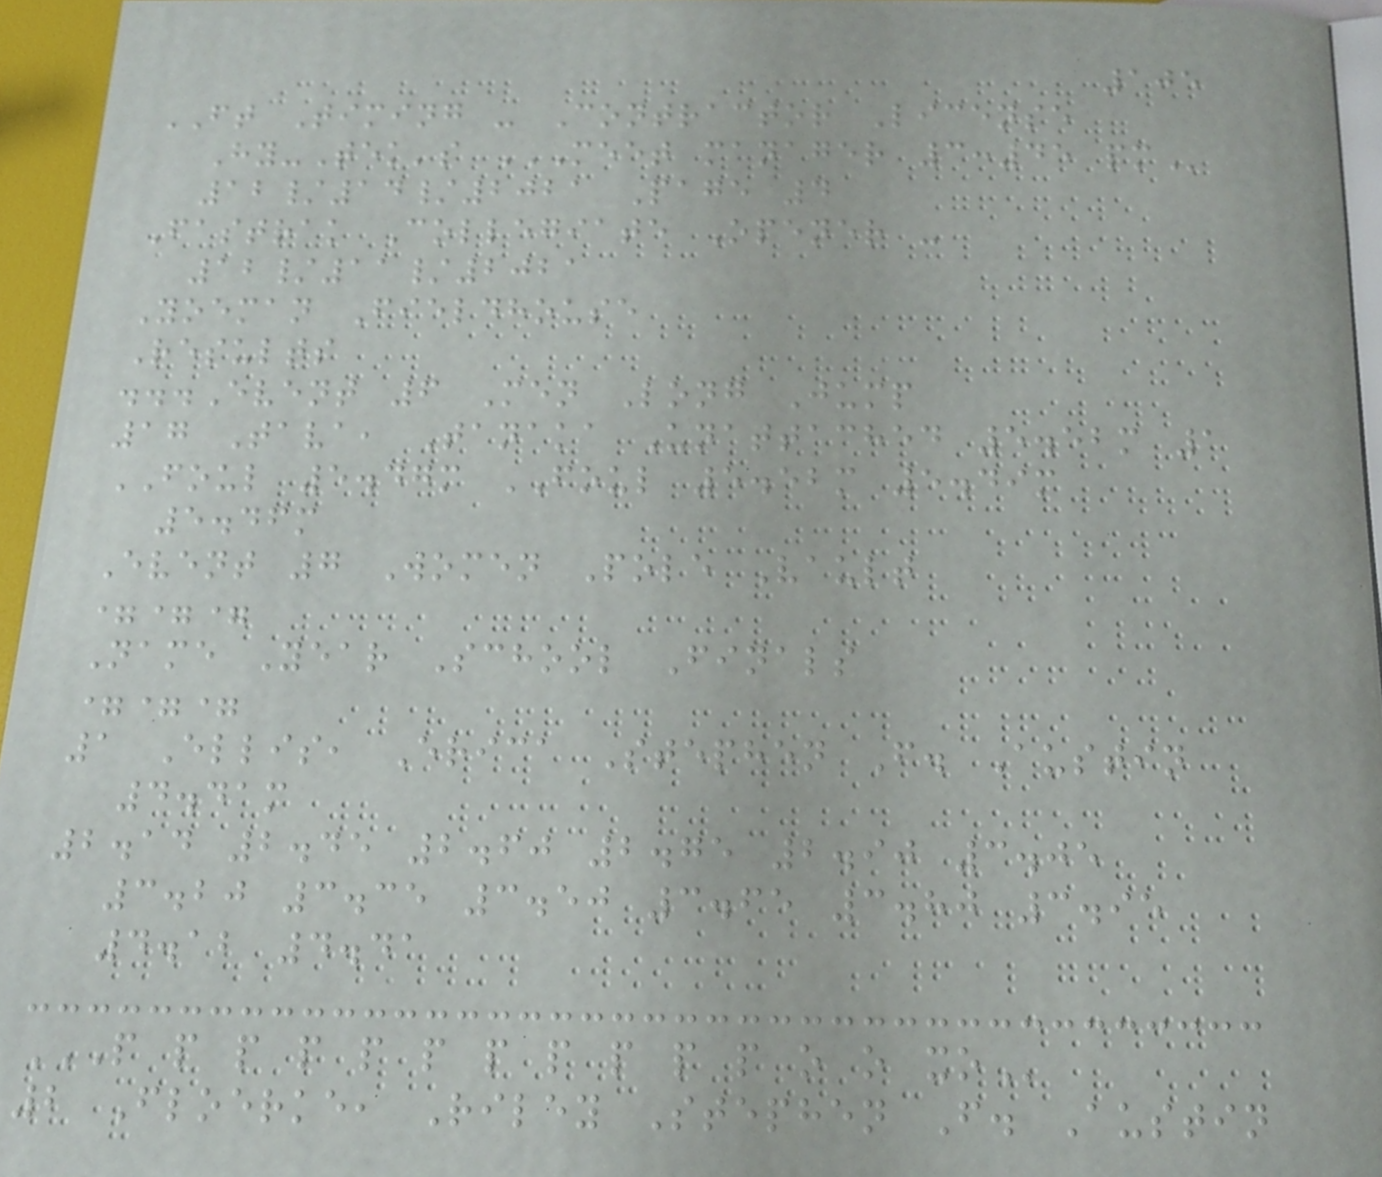105
FT Timing - Contractor License
Hy-Tek's MEET MANAGER 3:45 PM
12/14/2021 Page 4
Fastrak Collegiate Opener -
12/11/2021
Yoeman Fieldhouse
Results
...Event 6 Men Long Jump
17 Tava, Tanaka Unattached 5.52m 1
FOUL 5.47m FOUL 5.52m 5.49m
5.46m
Event 7 Women Pole Vault
===
Name Year School Finals
===
1 Ellis, Erica Stephen F. Austin
4.41m
2.14 2.45 2.60 2.75 2.90 3.05
3.20 3.35 3.50 3.65 3.80 3.95
4.12 4.41
P P P P P P P P P P P O O XO
2 Floerke, Riley Stephen F. Austin
